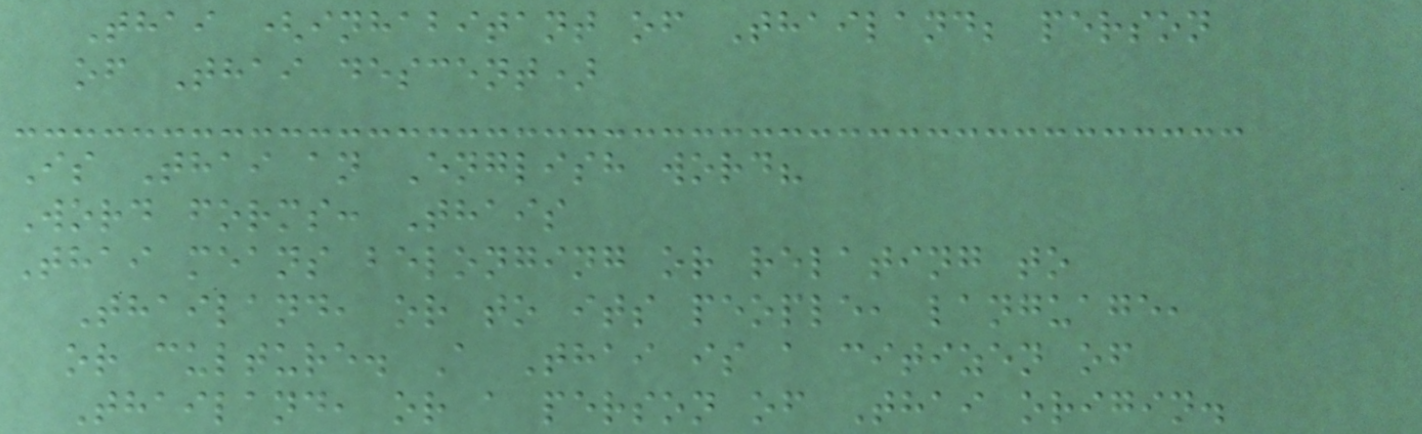Thai (inhabitant of Thailand; person
of Thai descent)
Is Thai an English word?
Word forms: Thais
Thai means belonging or relating to
Thailand, or to its people, language,
or culture. A Thai is a citizen of
Thailand, or a person of Thai origin.
